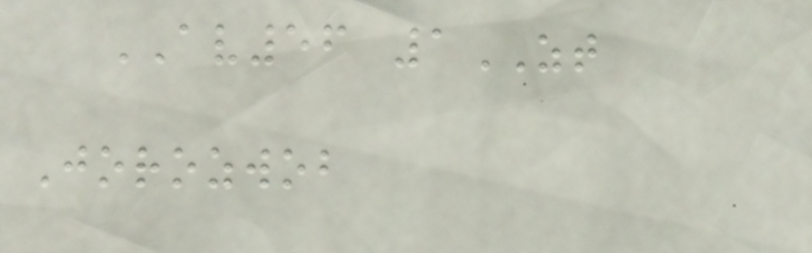AV56 1ZT
Jorozwob
